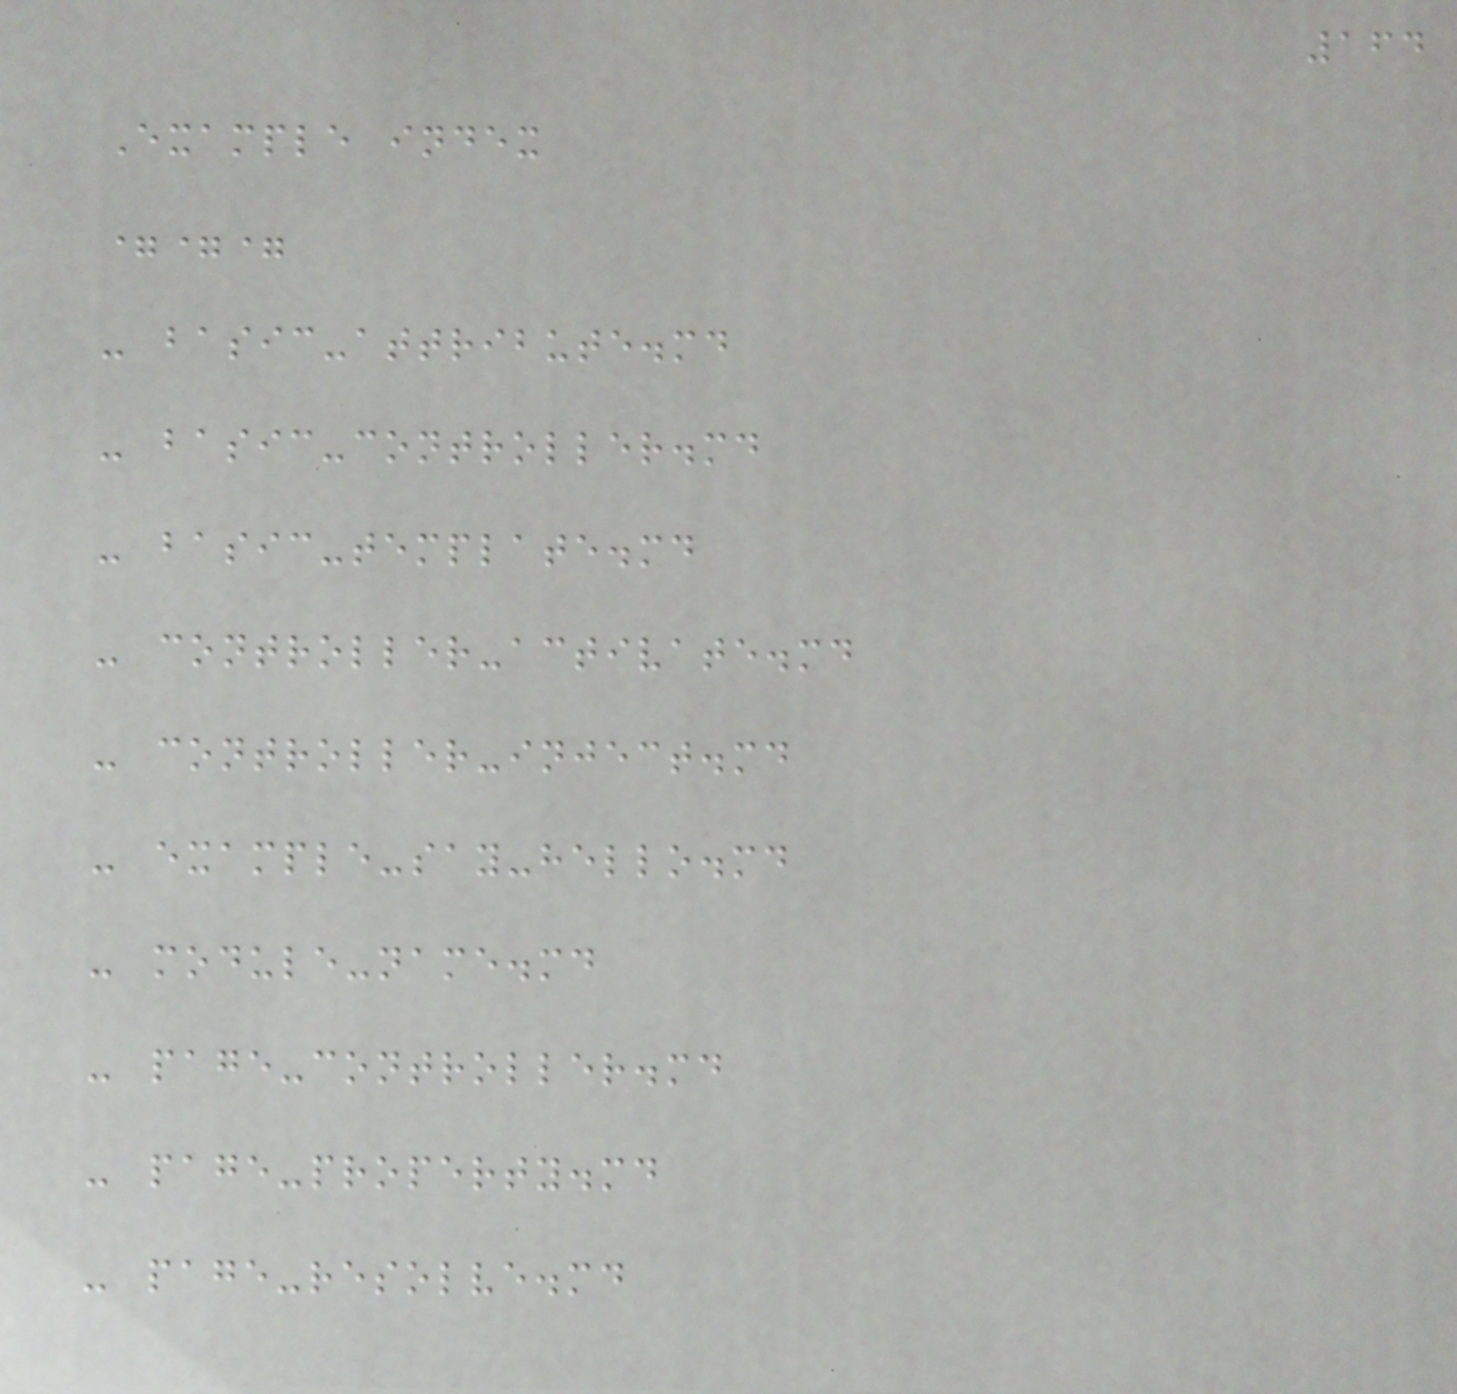164
Example index
===
- basic-attribute.md
- basic-controller.md
- basic-template.md
- controller-activate.md
- controller-inject.md
- example-say-hello.md
- module-name.md
- page-controller.md
- page-property.md
- page-resolve.md
